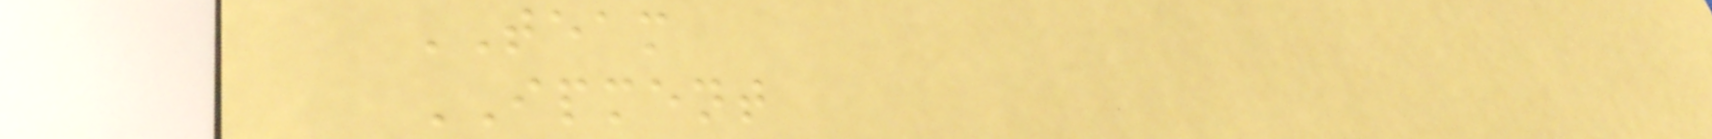TEAM
IPMENT
